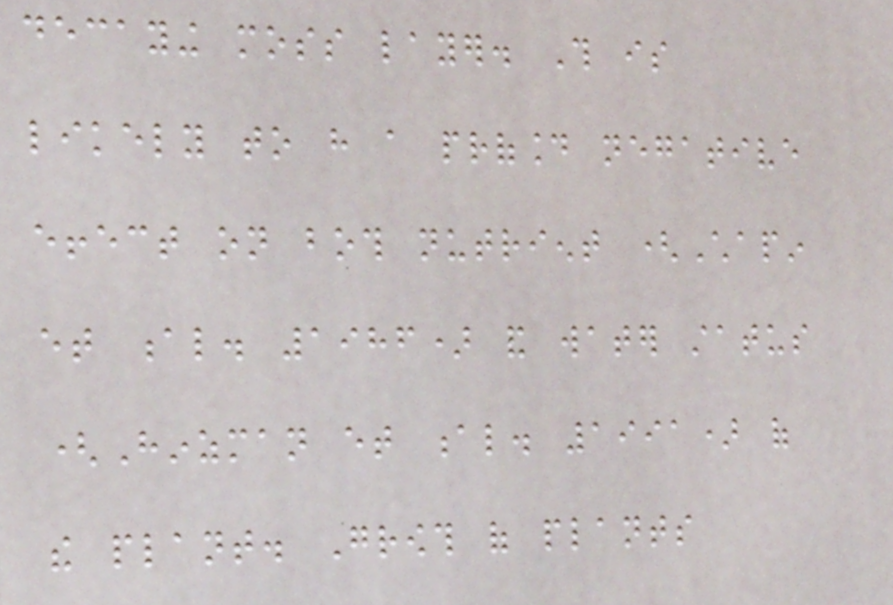decaying moss layer. This is
likely to have a profound negative
effect on both nutrient (Chapin
et al. 1986) and water status
(Hinzman et al. 1991) of
the plant. Growth of plants
